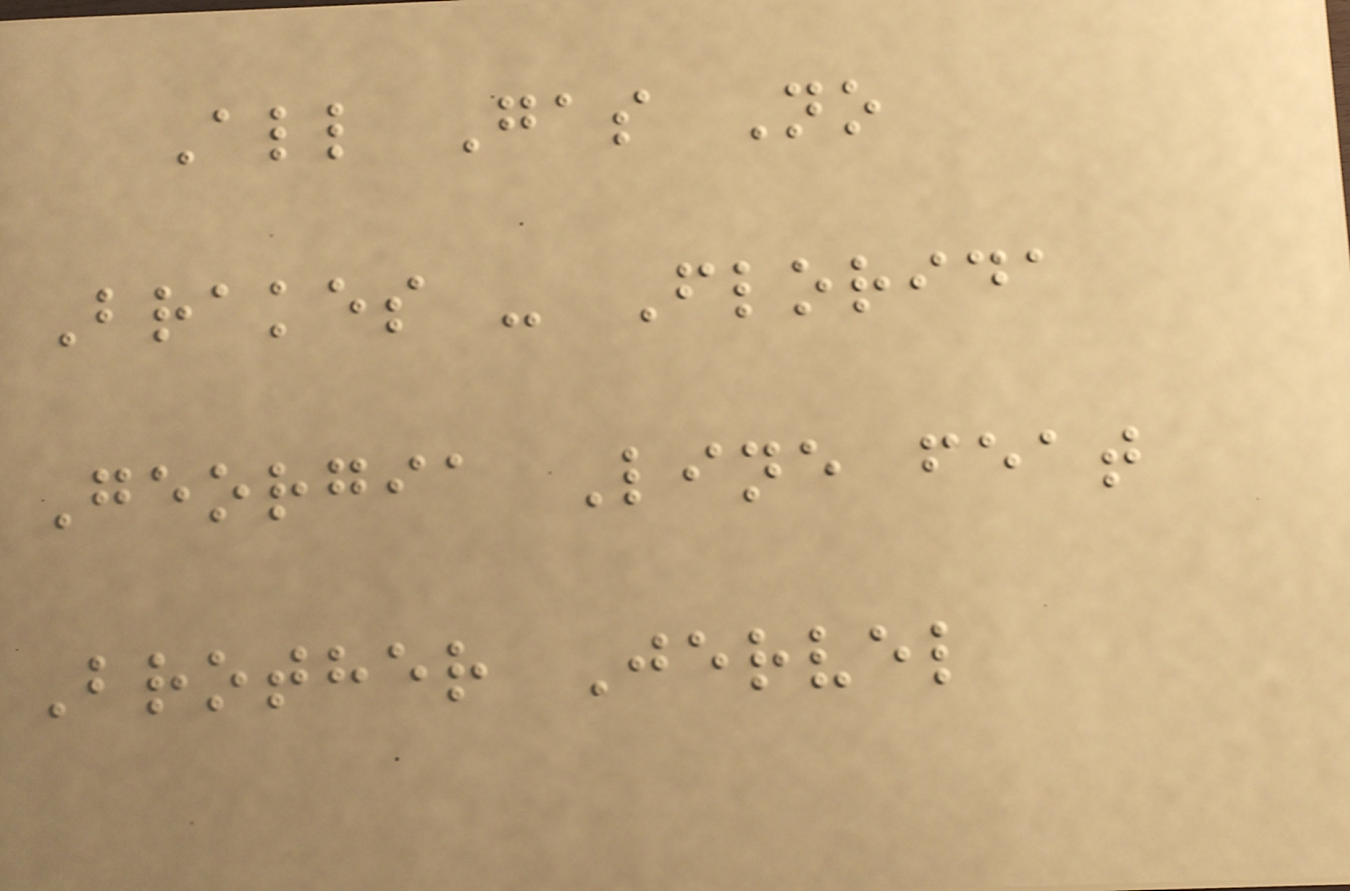All Gas No
Brakes - Florida
Georgia Line feat
Brother Jervel
